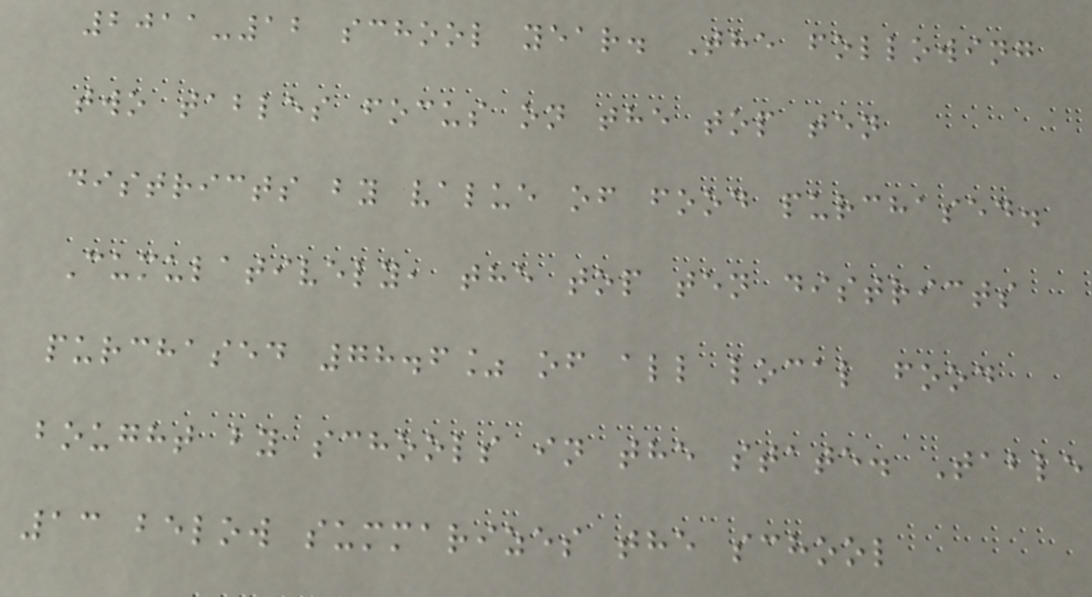2011-12 school year. The following
two tables focus on the top ten
districts by value of food purchased.
Cumulatively, the top ten districts
purchased 78.6% of all local food
bought by schools in the state. Table
13 below summarizes the school
